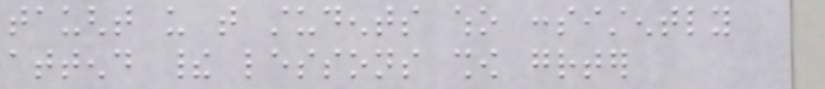taught us that students who consistently
attend their lessons show greater
